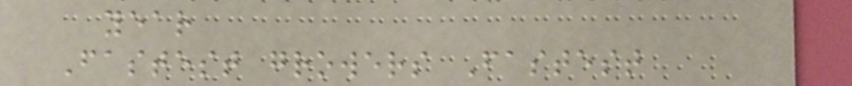year
Fastest growers Fastest
